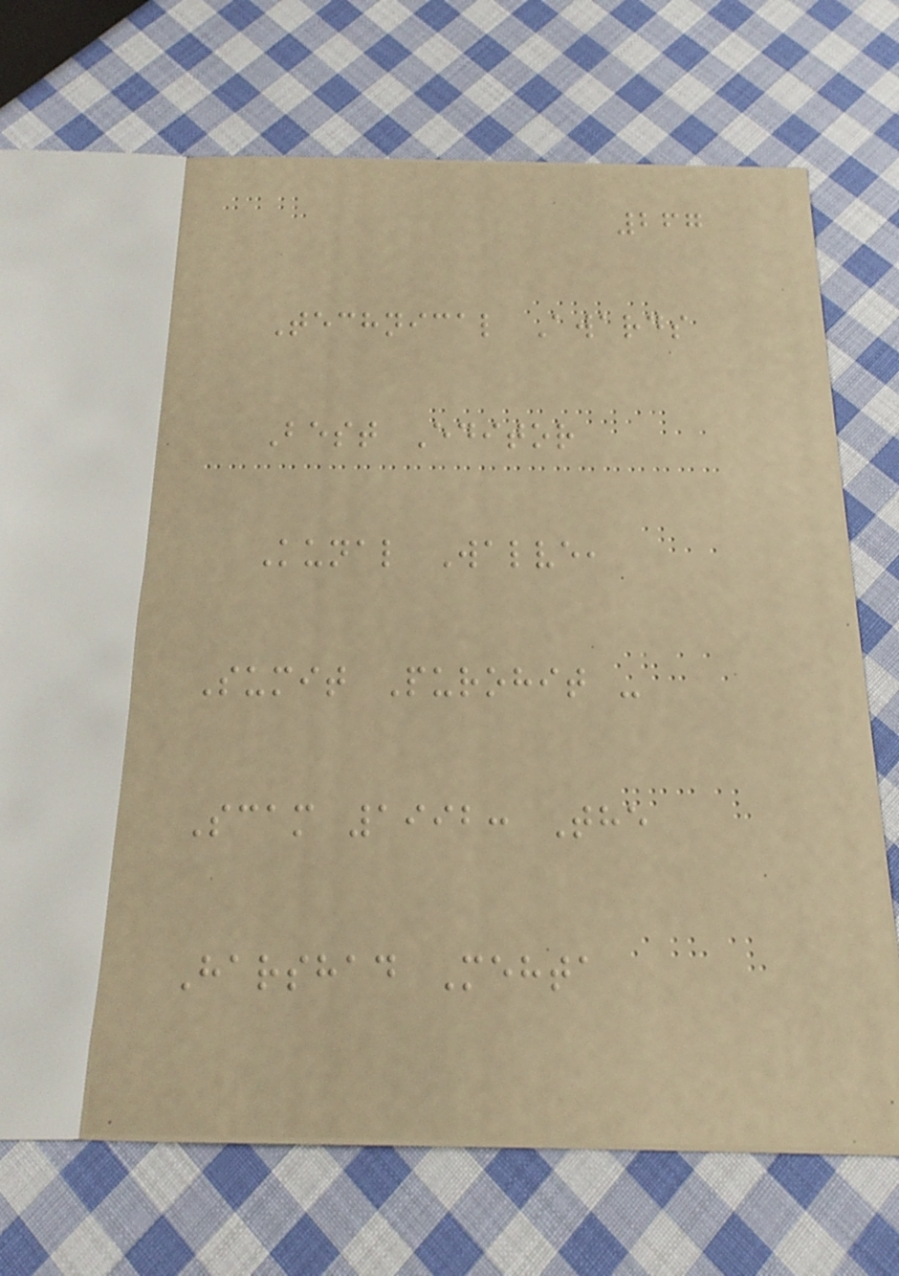267
Technical Awards
Best Editor
Kunal Walve,
Sumit Purohit -
Scam 1992: The
Harshad Mehta
